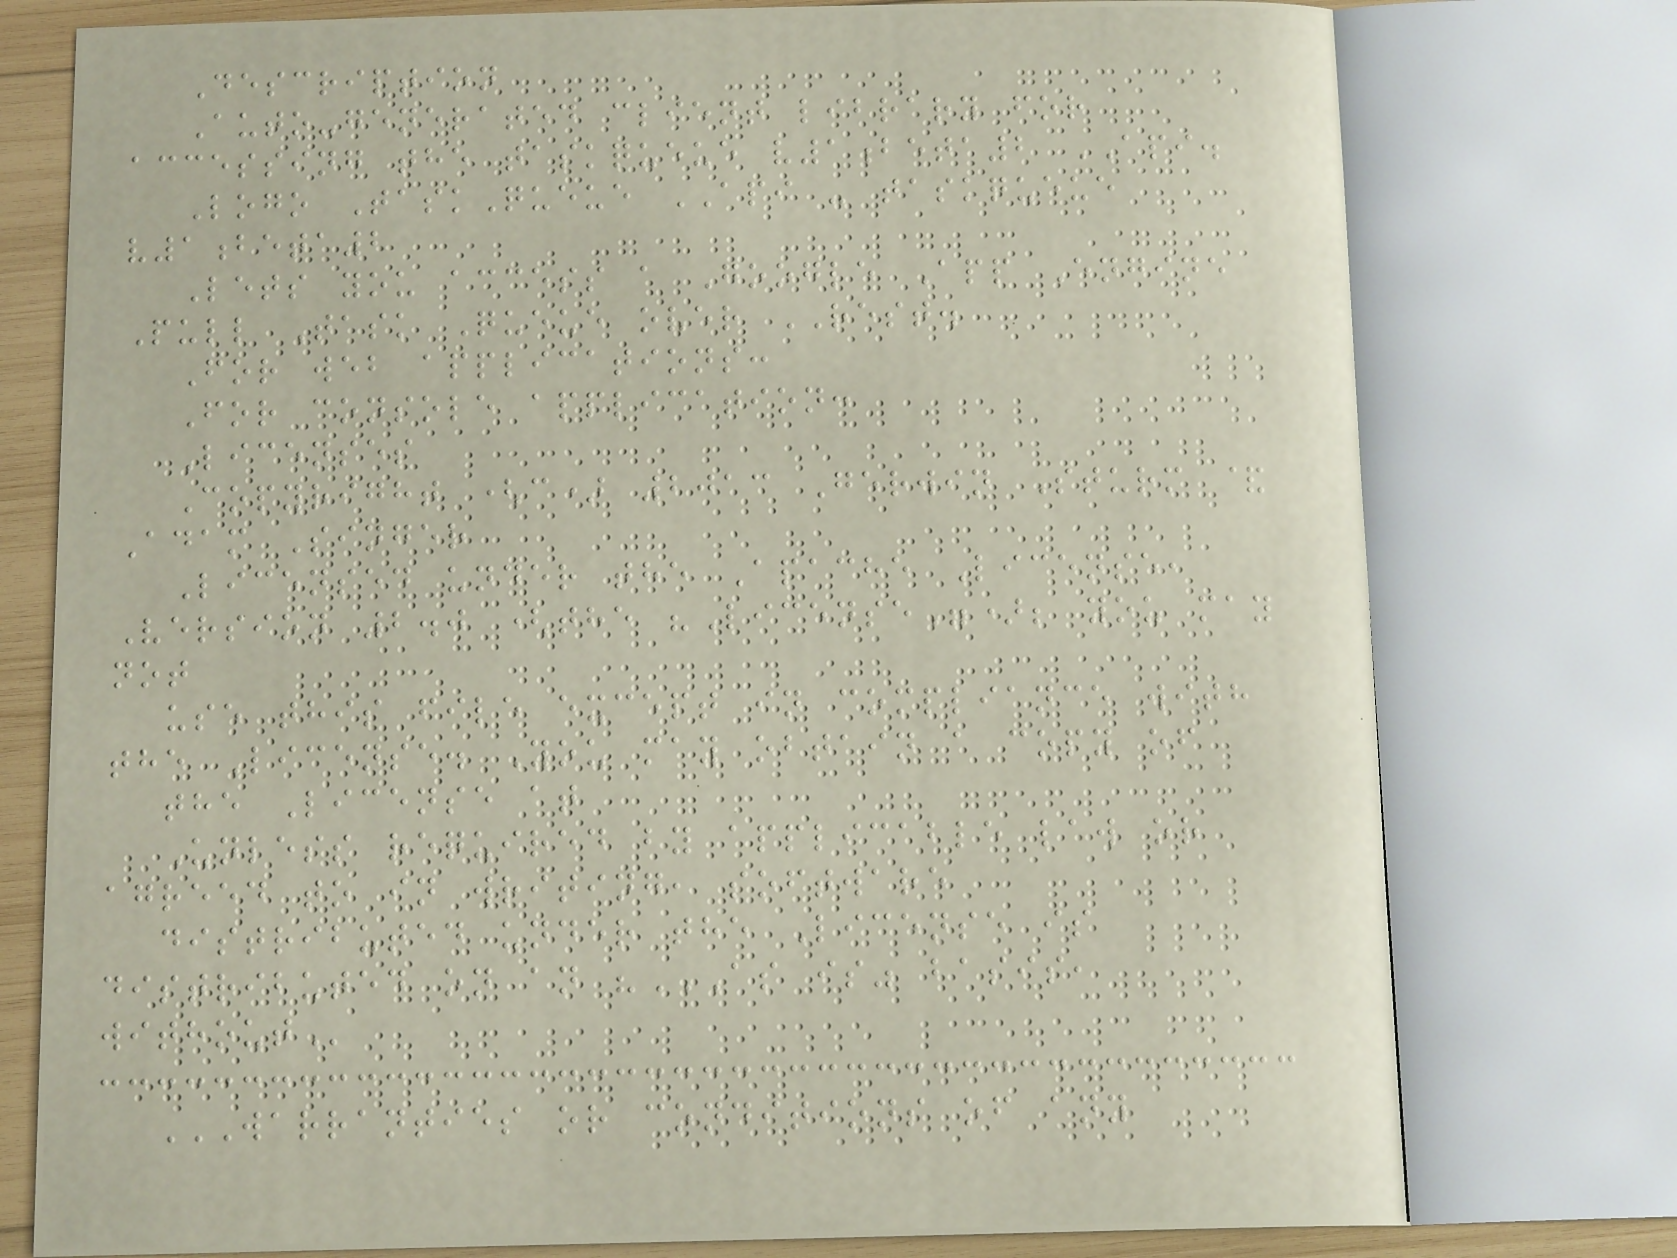Description
Auto-generated client library for
accessing the taskqueue v1beta2 API.
Logo TaskQueue API - taskqueue
v1beta2
Lets you access a Google App Engine
Pull Task Queue over REST.
For web applications:
For console application:
Licenses
Copyright (c) 2013 Gerwin Sturm &
Adam Singer
Licensed under the Apache License,
Version 2.0 (the "License"); you may
not
use this file except in compliance with
the License. You may obtain a copy of
the License at
Unless required by applicable law or
agreed to in writing, software
distributed under the License is
distributed on an "AS IS" BASIS,
WITHOUT
WARRANTIES OR CONDITIONS OF ANY
